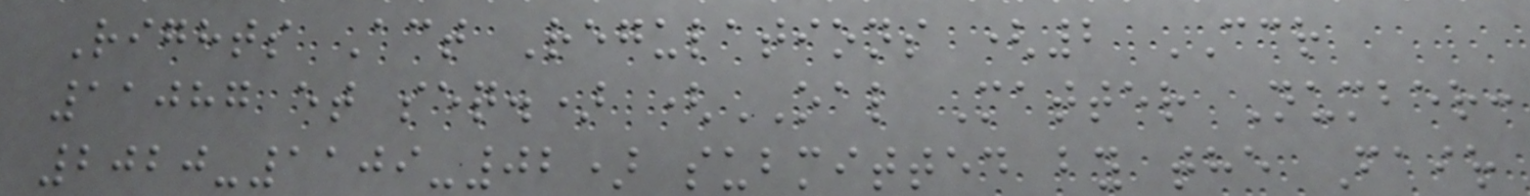Rights Act Regulations (2 CCR
11087 et seq.) (OAL Matter Number:
2020-1109-02) submitted by the Fair
